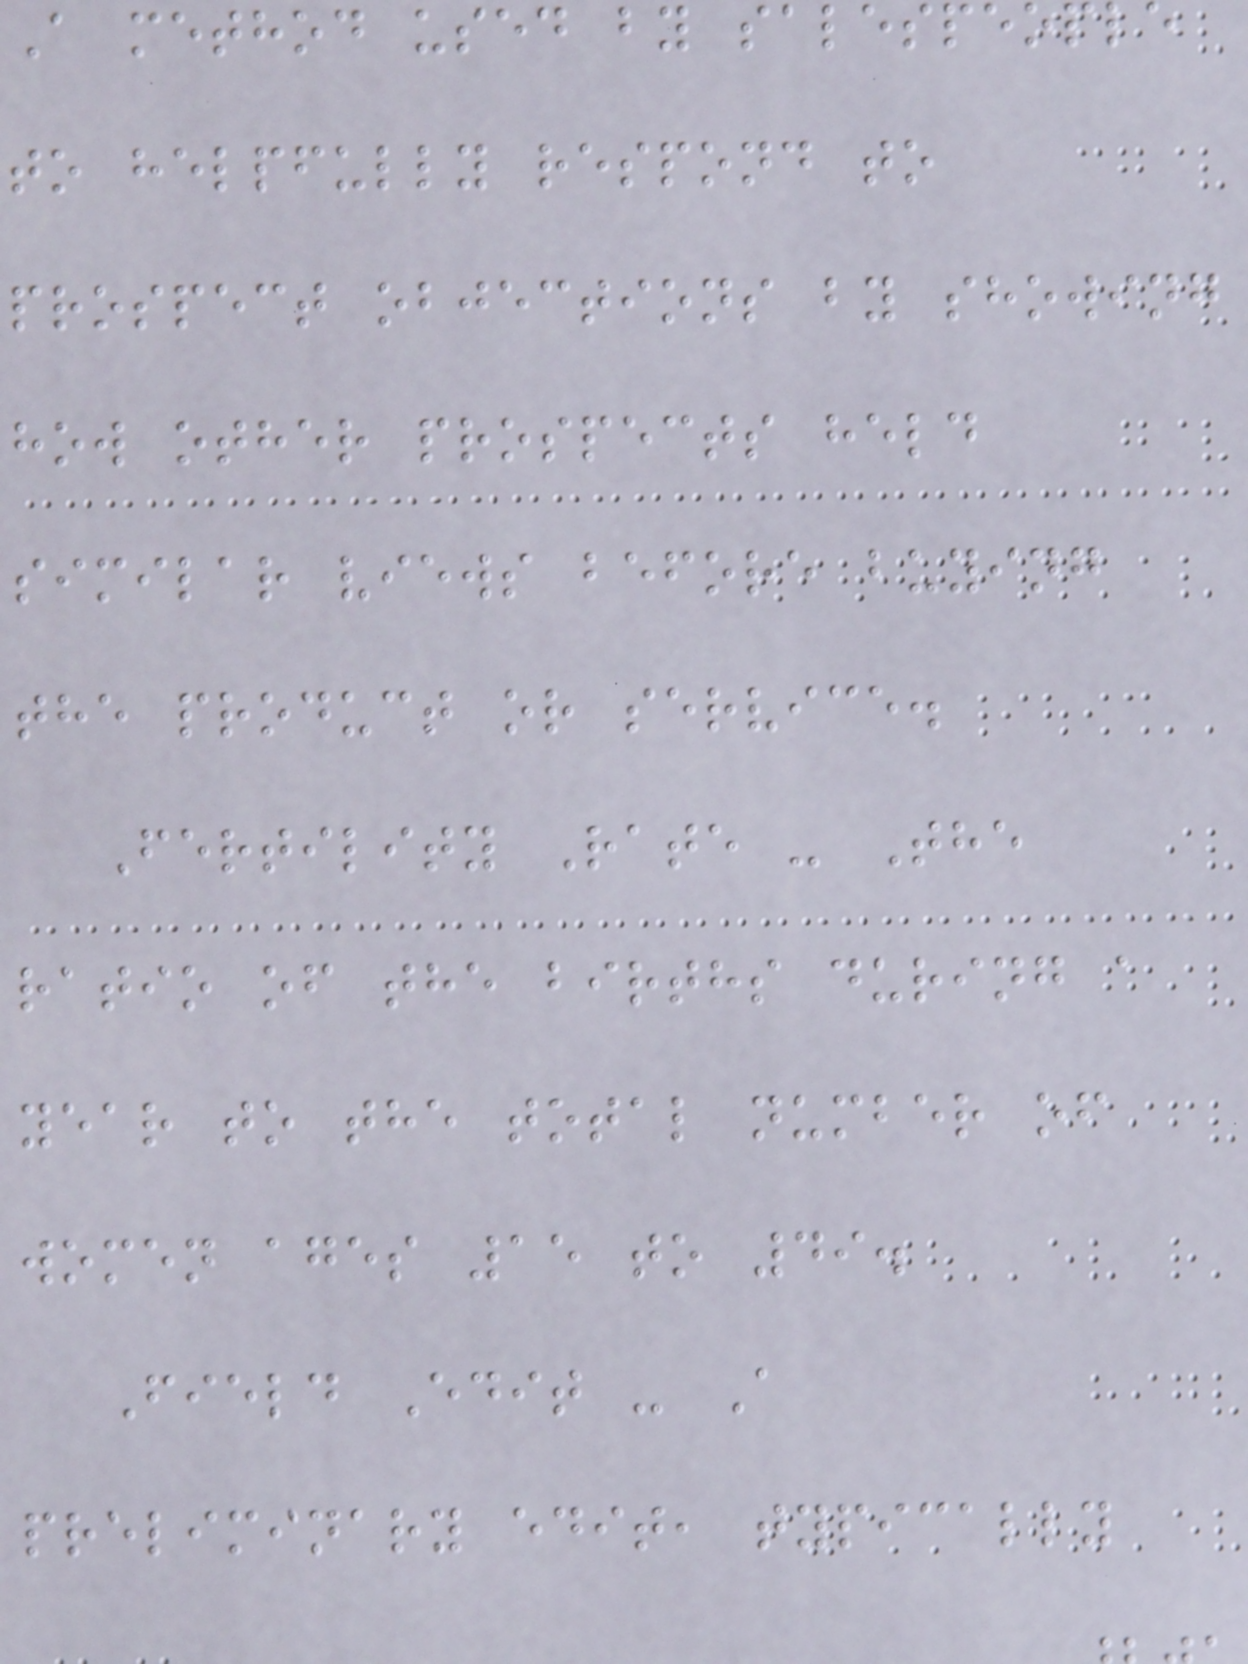A method used by salespeo
to helpfully respond to
prospect objections by showing
how other prospects held
similar views before buying
the product or service.
Fertility Rate - The
ratio of the births during a
year to the total number of
women ages 15 to 49.
Field Edit - A
preliminary edit, typically
